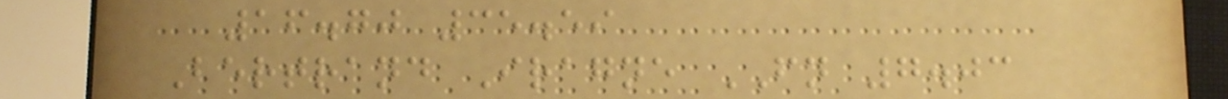16.70 35.59
Bertrand Iragne FN 7.03
